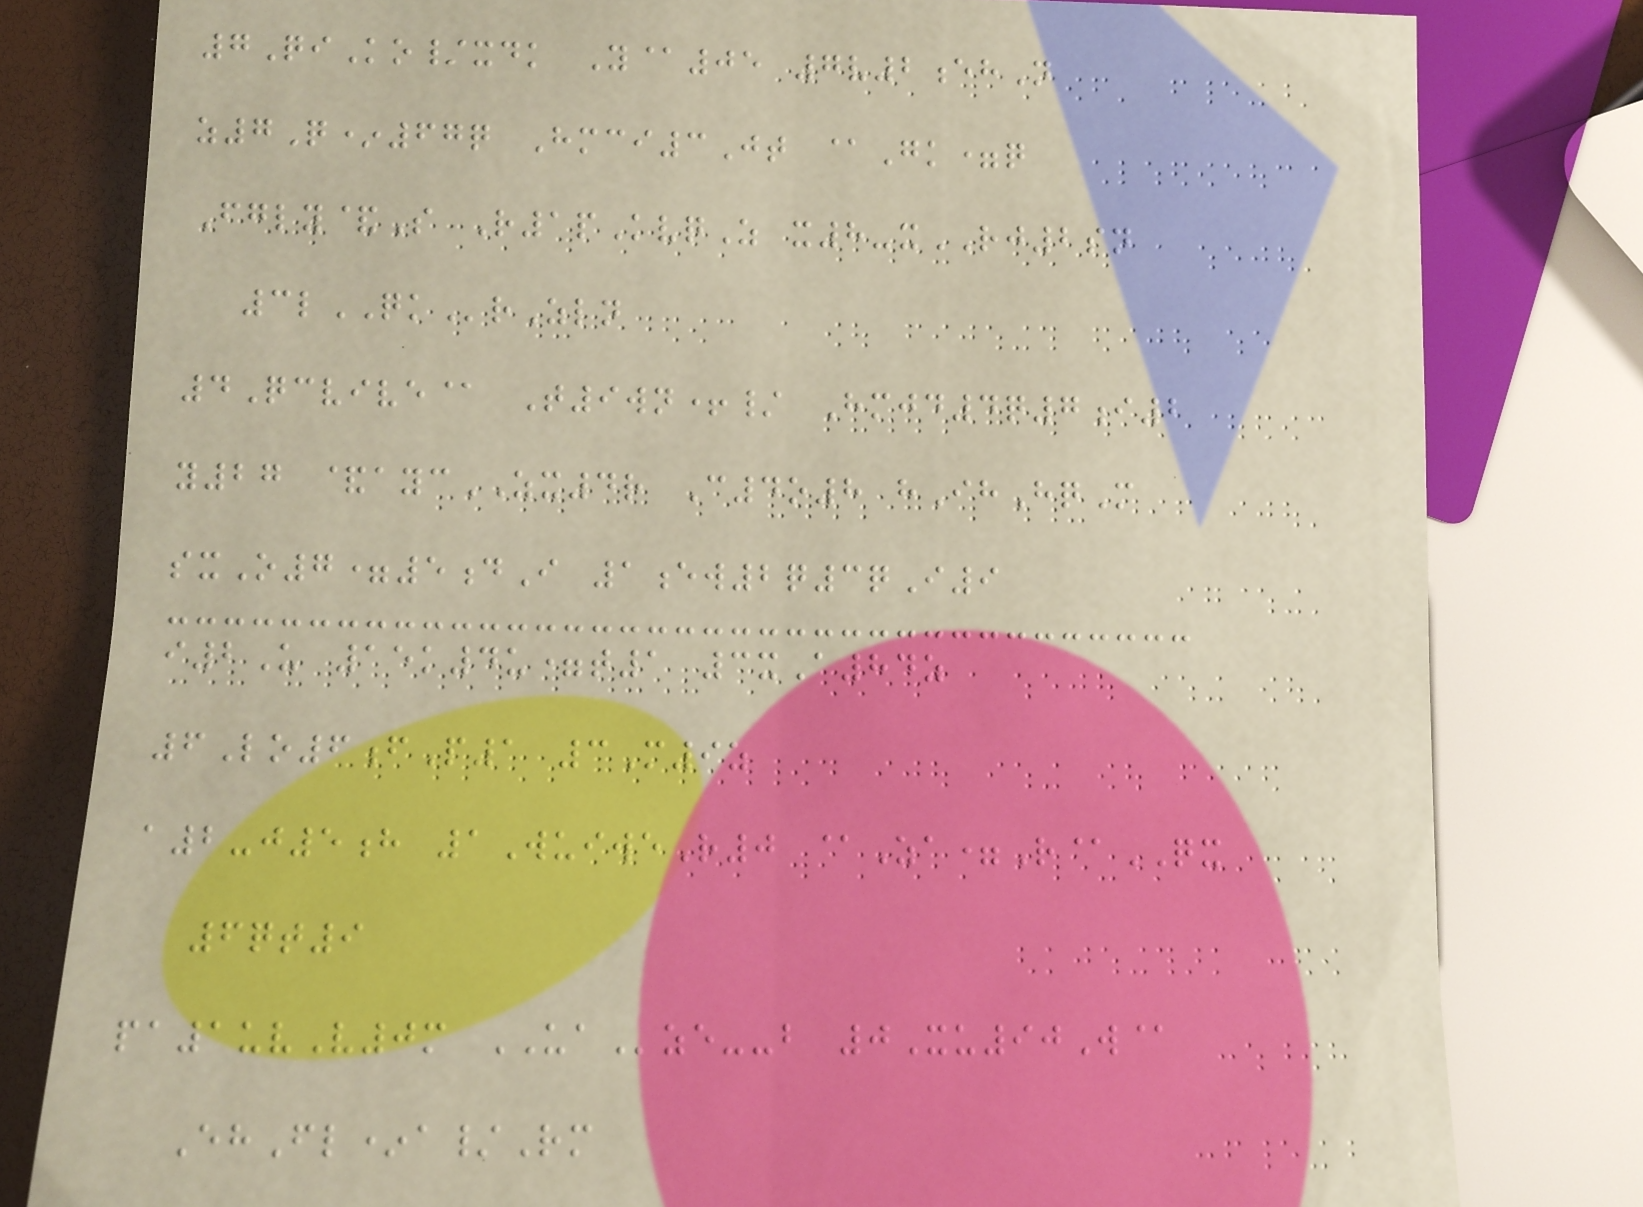7QiKo/xdk Y@05 7v2ehN
z7Q*67q Hmci3Jt @Gk=q
Fgly&S R1pKvqZ x8-xRJ2sn
3lQKrZln
4Qcvive@ T9wn+/ Hmjd4q7i2
y27 &aycZX4r C4o8 hIhHqM
sxO7=5dI 1ew2q3qI9
i2U 15k4u=t1 3xA84z
6Lo6fP1 3M9z
a2-j5h 1WuiweR0 @Za=R@QX
6qt9
pa1uvV0m UAze--b 0Xu90W@
EhFl*a/Rm
